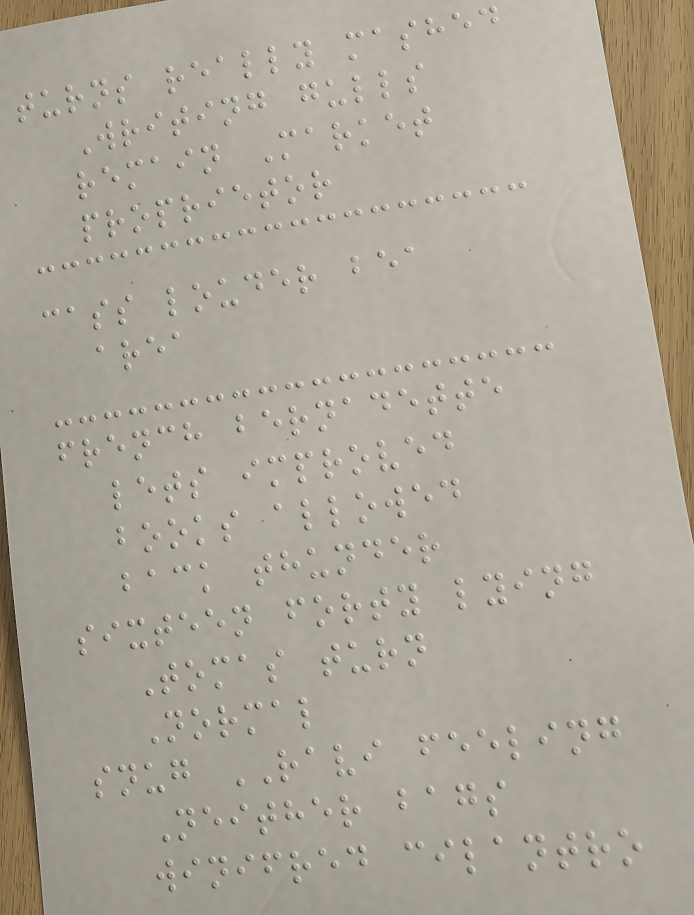turns really mashed
Writing gulls
remain Market
proprietor
cass louder bea
area
french bernadette
lets improved
books allowed
back thunder
sixteen forty lying
Tomas turn
Normal
snug RAVI feeling
Neither bags
winifred cilantro
